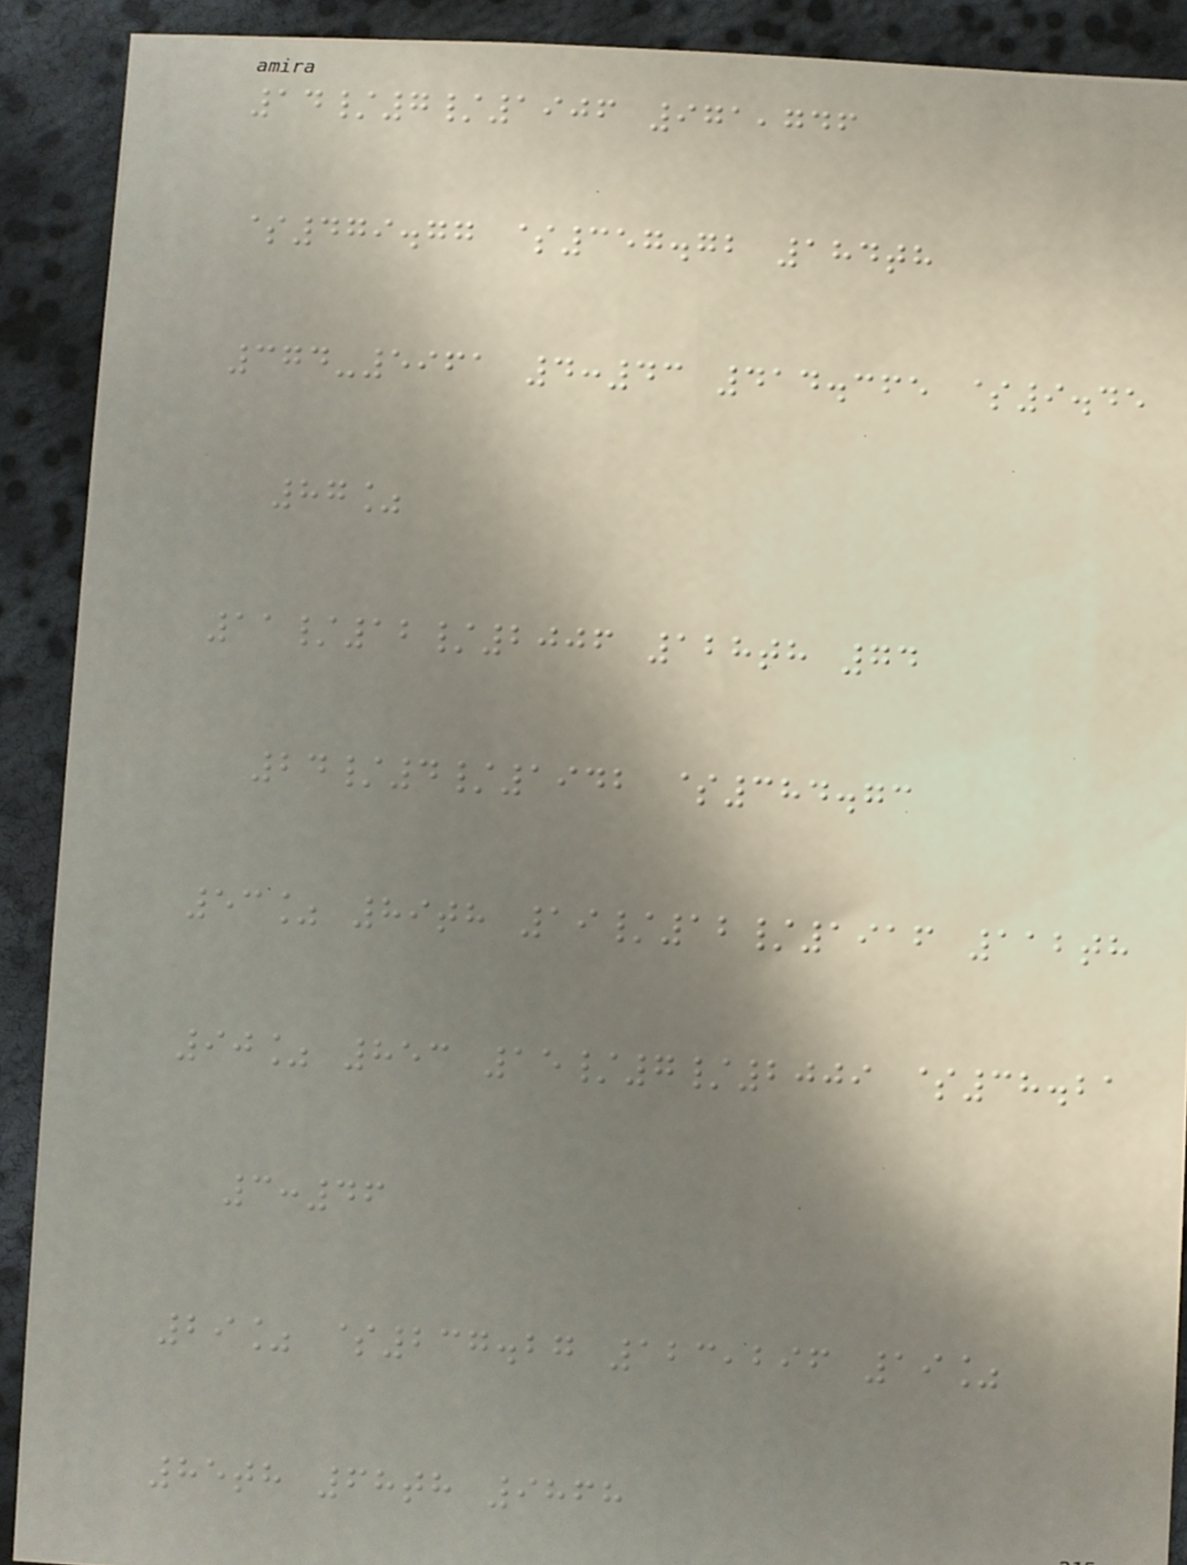14/7/1906 971,746
$479.77 $357.72 184th
374-5961 4:43 414.365 $9.45
87%
11/12/2006 128th 74
24/4/1942 $384.73
53% 89th 19/12/1916 112th
90% 853 15/7/2009 $38.21
3:46
29% $237.27 123,296 19%
85th 68th 9868
